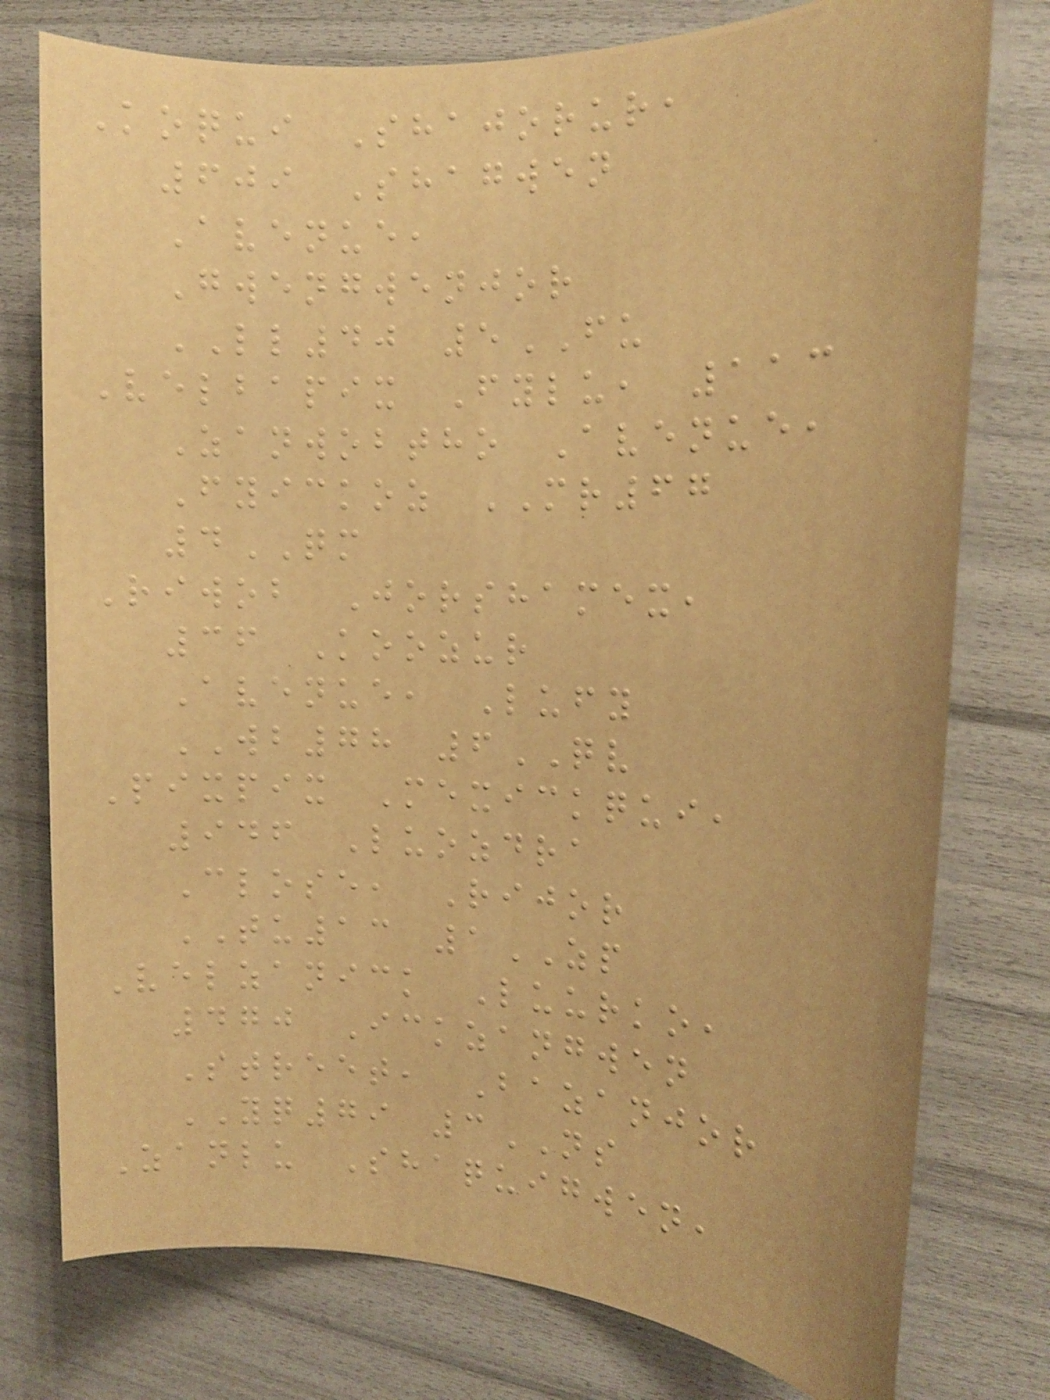Koqui Shajorur,
609 Shagwen
Avenue,
Gwengwenjor
LL40 5FU
Velbapix Fylu, 113
Zanwobtho Avenue,
Fyickoz MR67
4QM
Riwob Jorshamex,
36 Koozur
Avenue, Lufy
WB78 6QV
Pixpix Mexickqui,
946 Luozdra
Close, Rijor
TU13 1ZP
Velzanick Luurko,
470 Ickzangwen
Street, Bazanjor
YQ79 3NS
Zanlu Shaquigwen,
